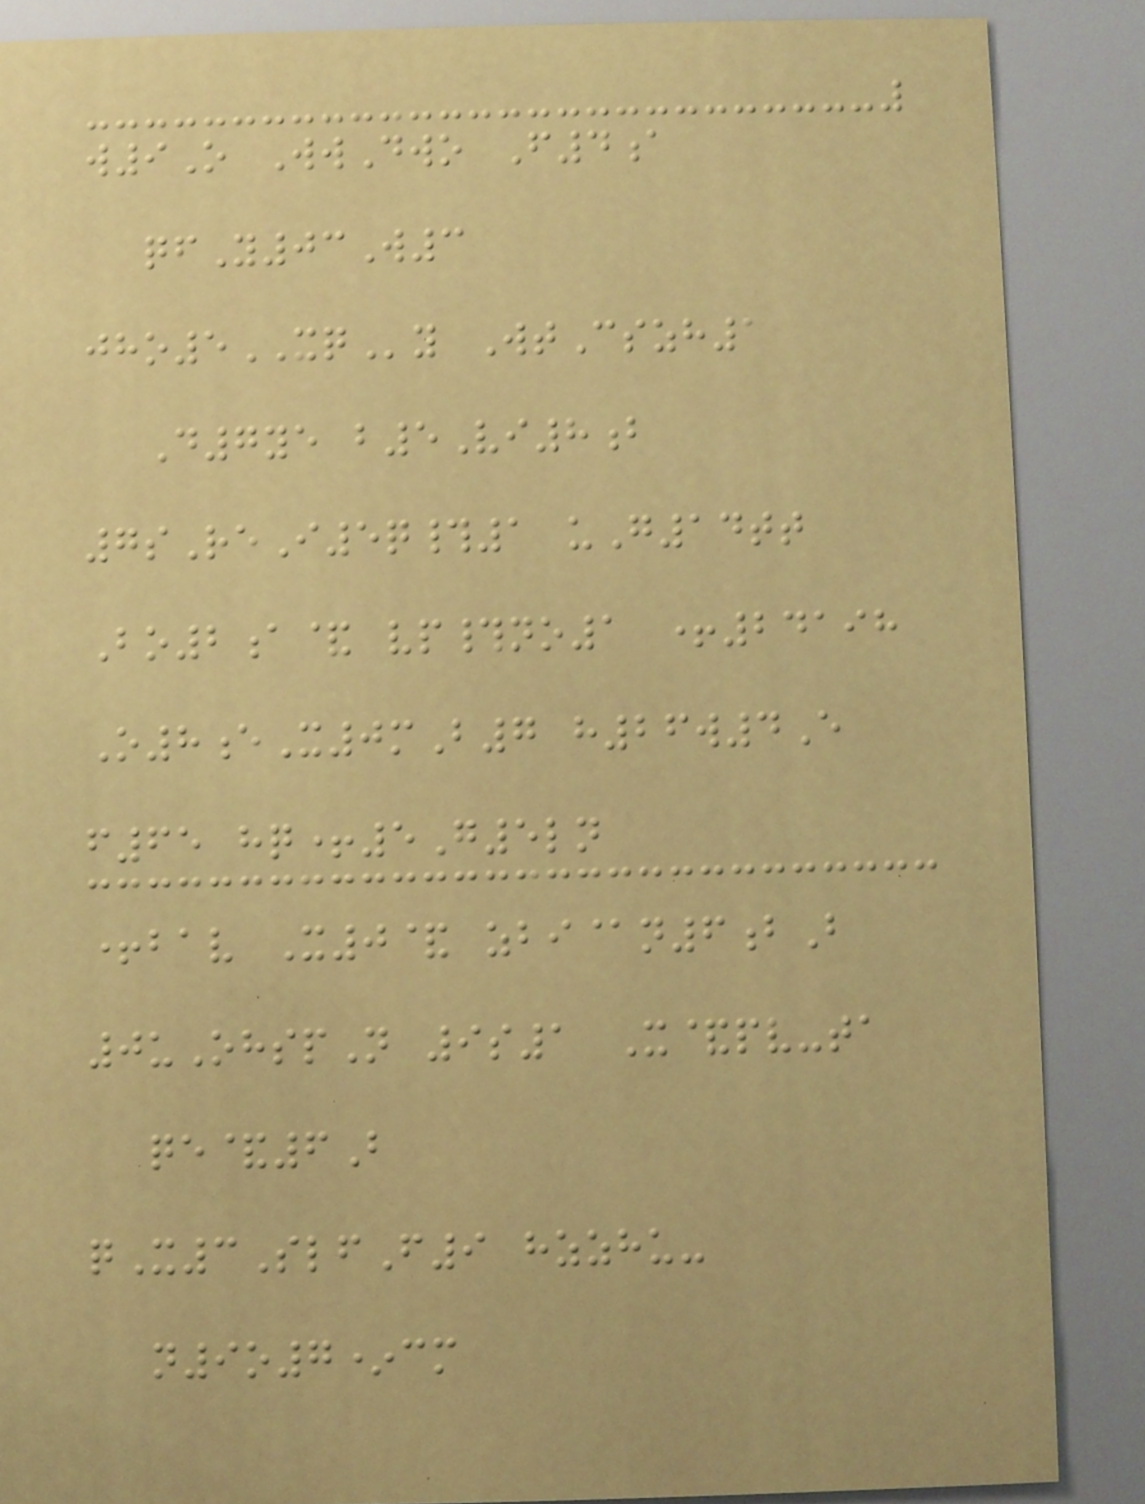w9O WwDwo F4a
qfY03W3
jho5XQy WtCszh1
D7ye b5Vi8b
7sReI5q#1 uG14tt
Bo2a& vp#no1 +24198
O8eX0mB7 h26w4E
f65 hq+5G5ln
+bav X0& zbi@n6bB
0uOhspN 9s1 X&pv-ta
qe&6B
qX3SlfF9 hzzhu-
n9o7*cm
